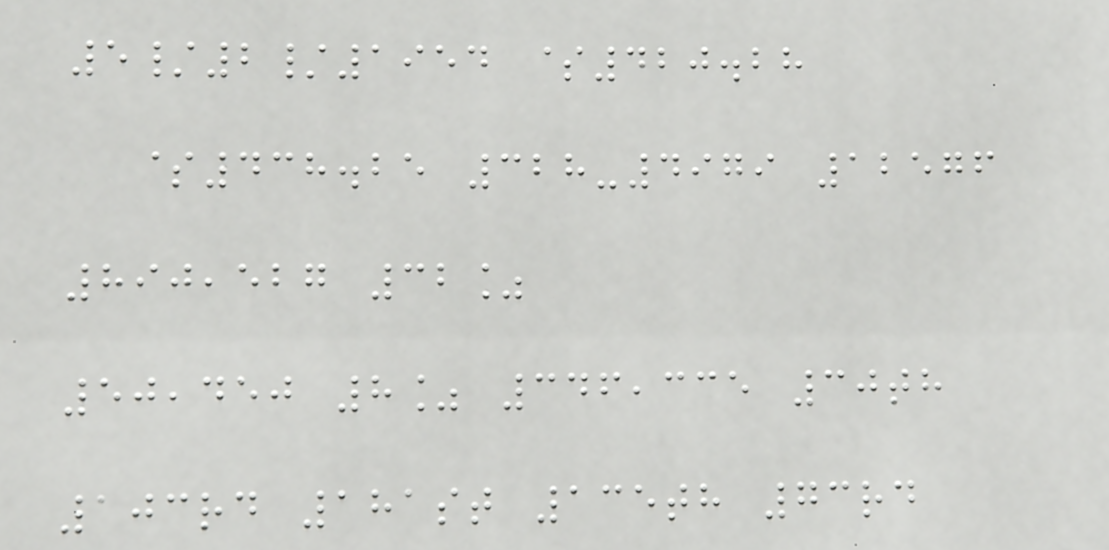5/2/1954 $420.28
$438.25 328-4979 12576
890,527 32%
50,450 8% 346,335 30th
103rd 181st 135th 73rd
